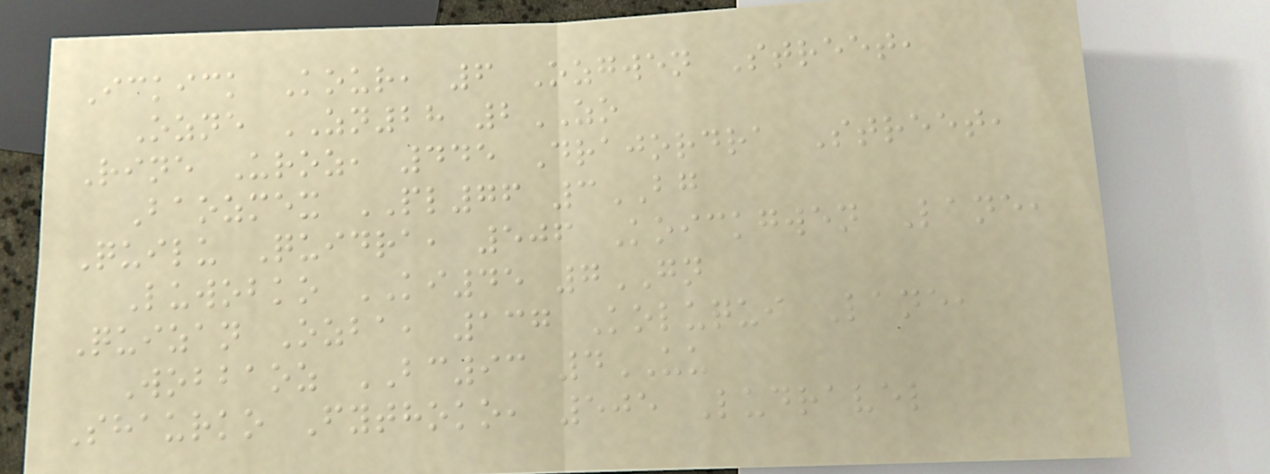Ickick Kour, 6 Ozgwen Street,
Ozne ZN28 2ZO
Rine Uroz, 445 Drajordra Street,
Baozmex PL76 3BG
Quilu Quidra, 506 Koickgwen Lane,
Luwobko KI45 7GN
Quizan Ozba, 137 Koluqui Lane,
Wobbaoz BC93 4UU
Shaurko Fythoko, 505 Ludravel
